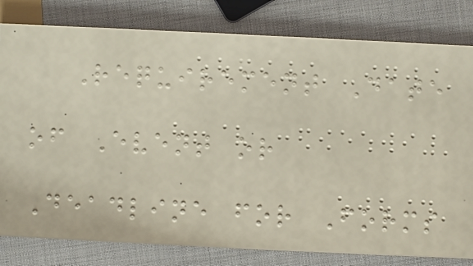Requirement Date
of Event or
Deadline for Forms
